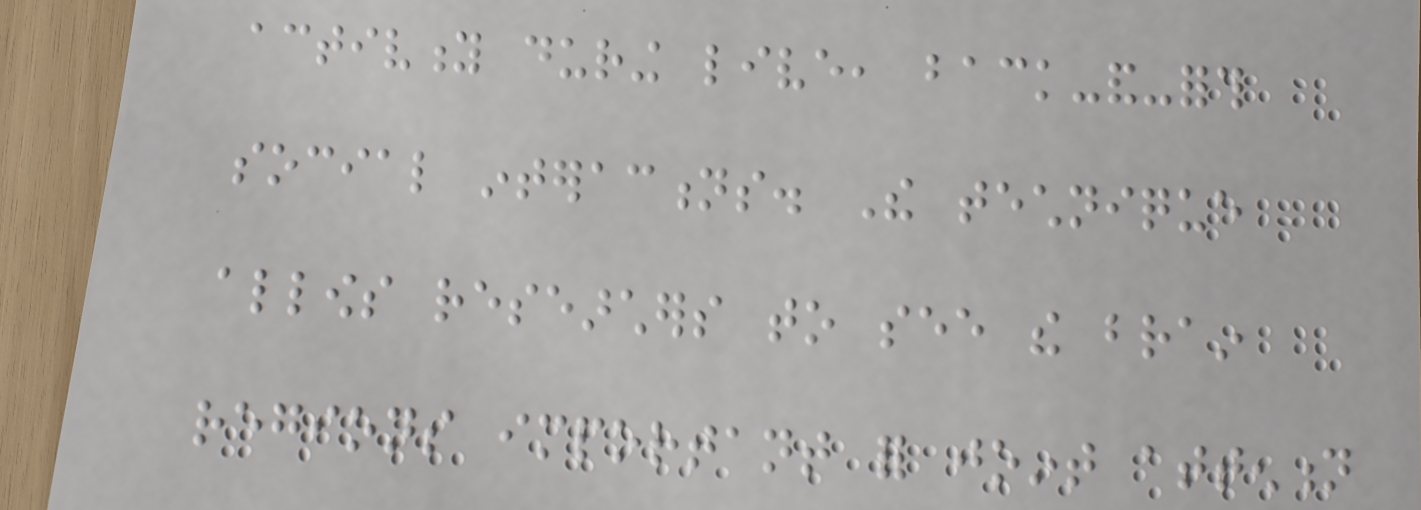activity during live, back-and-forth
social interactions. The technique
allows researchers to see the brain
regions important for joint attention
